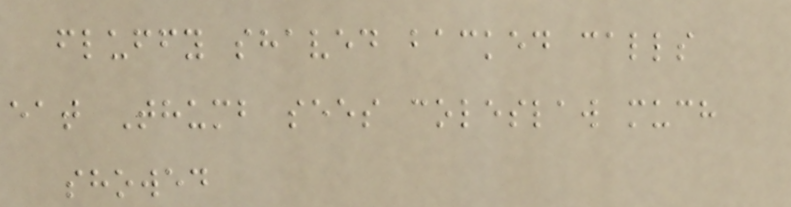fluffy shaved backed calls
eat Thumb sees coleslaw much
showed
